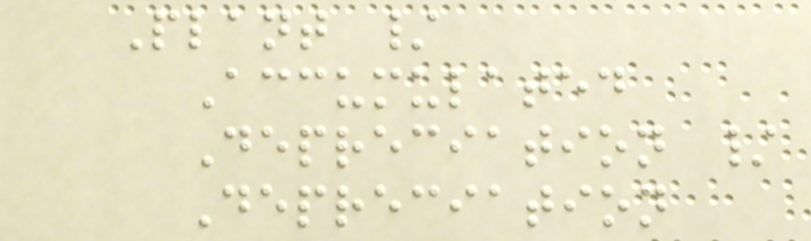Plant /
Accumulated
Depreciation /
Depreciation
